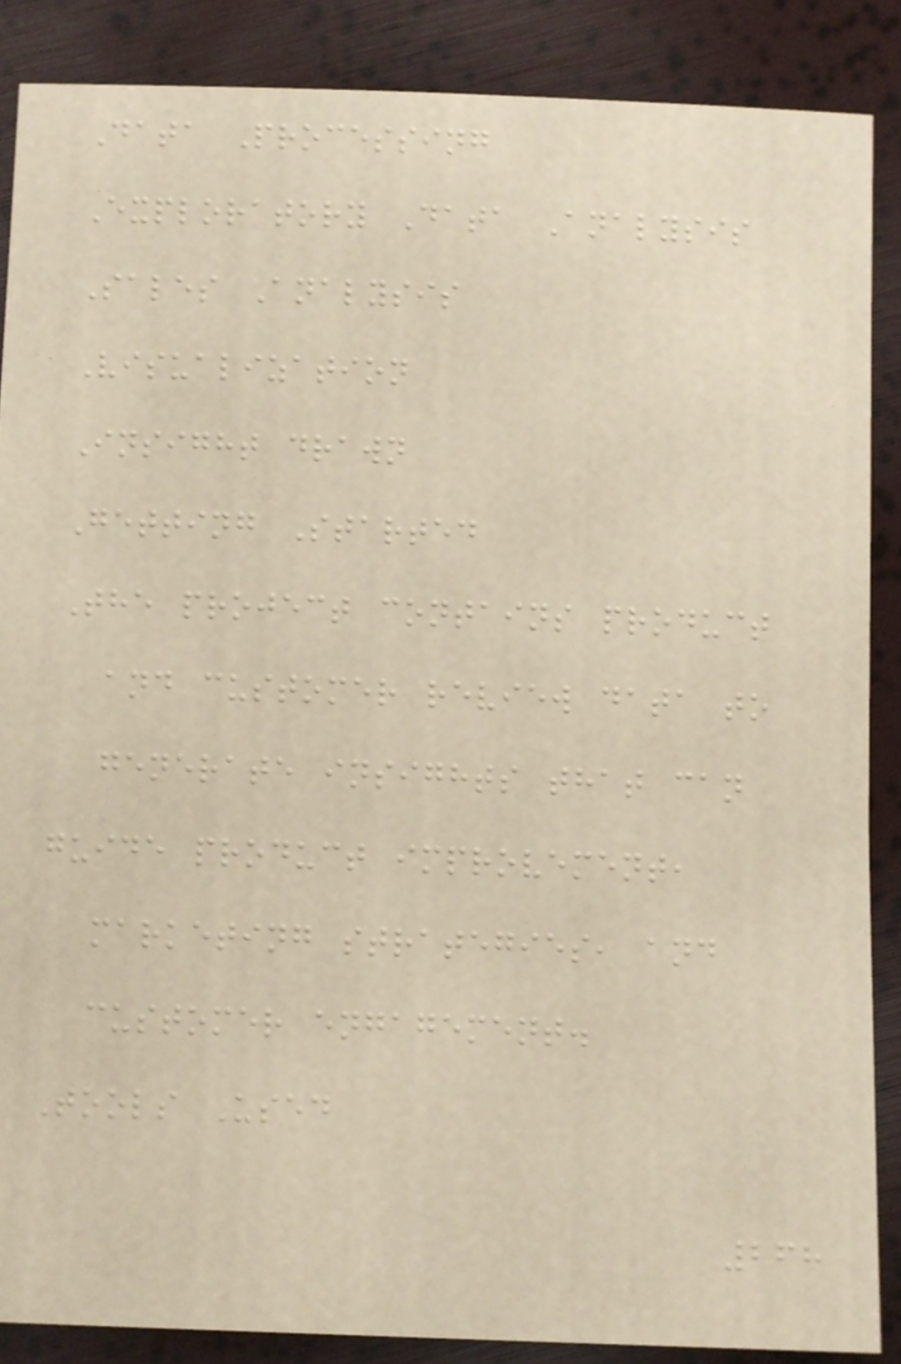Data Processing
Exploratory Data Analysis
Sales Analysis
Visualization
Insight drawn
Getting Started
The project contains product
and customer review data to
generate insights that can
guide product improvement,
marketing strategies, and
customer engagement.
Tools Used
268
